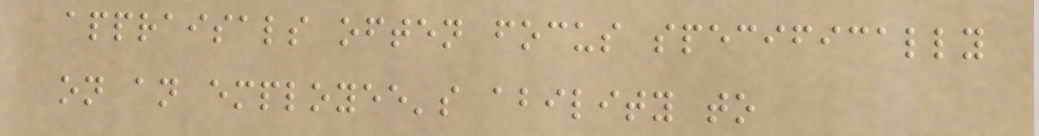appraisals often focus specifically
on an employee's ability to
